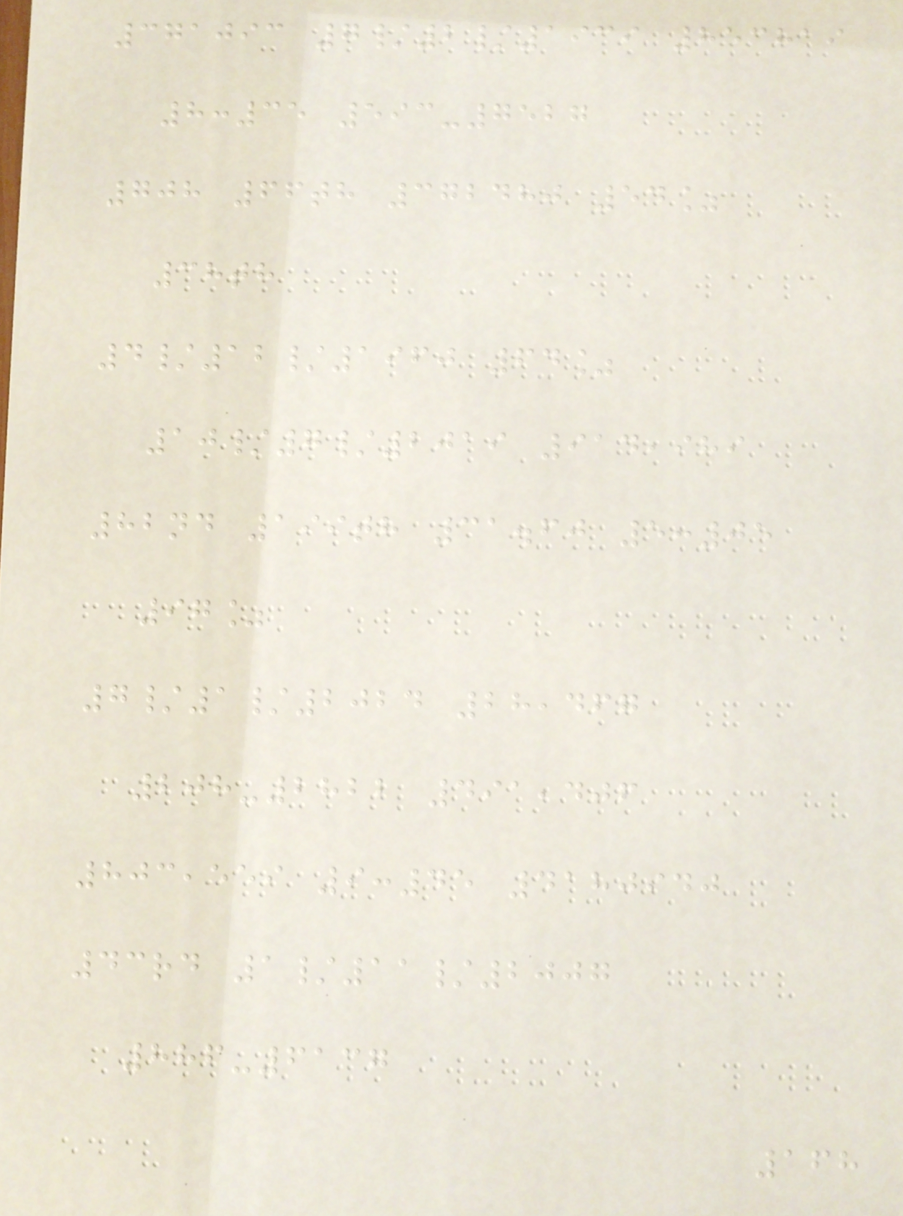371093 7/2/1939 853819
8:35 593-7527
708 66th 372480 54%
38th
4/12/1960 64%
10/7/2019 914,989
82nd 199th 31.60 5:05
97%
7/1/2024 28,467
208-2822 491,406
803,559 9:45 4180940
43rd 1/11/2007
886-6137
168
